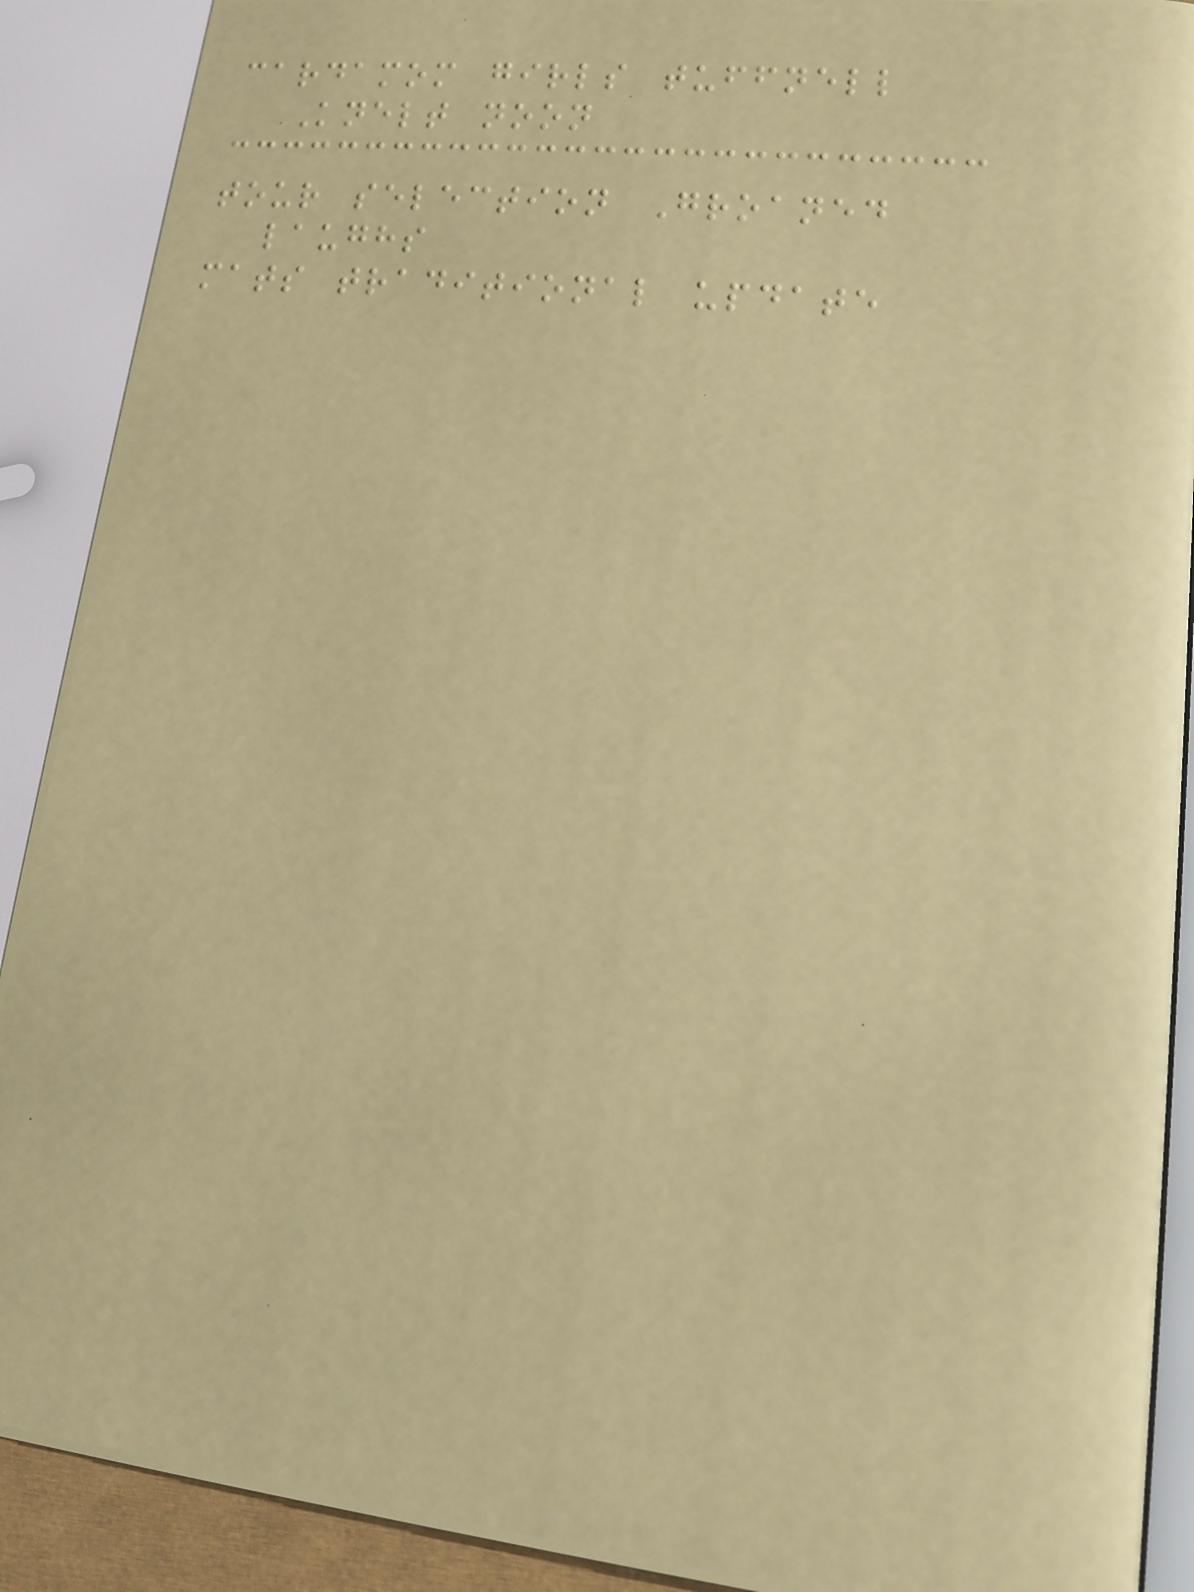cardamom girls tuffnell
Knelt noon
tour selection Groaned
laughs
mats traditional update
